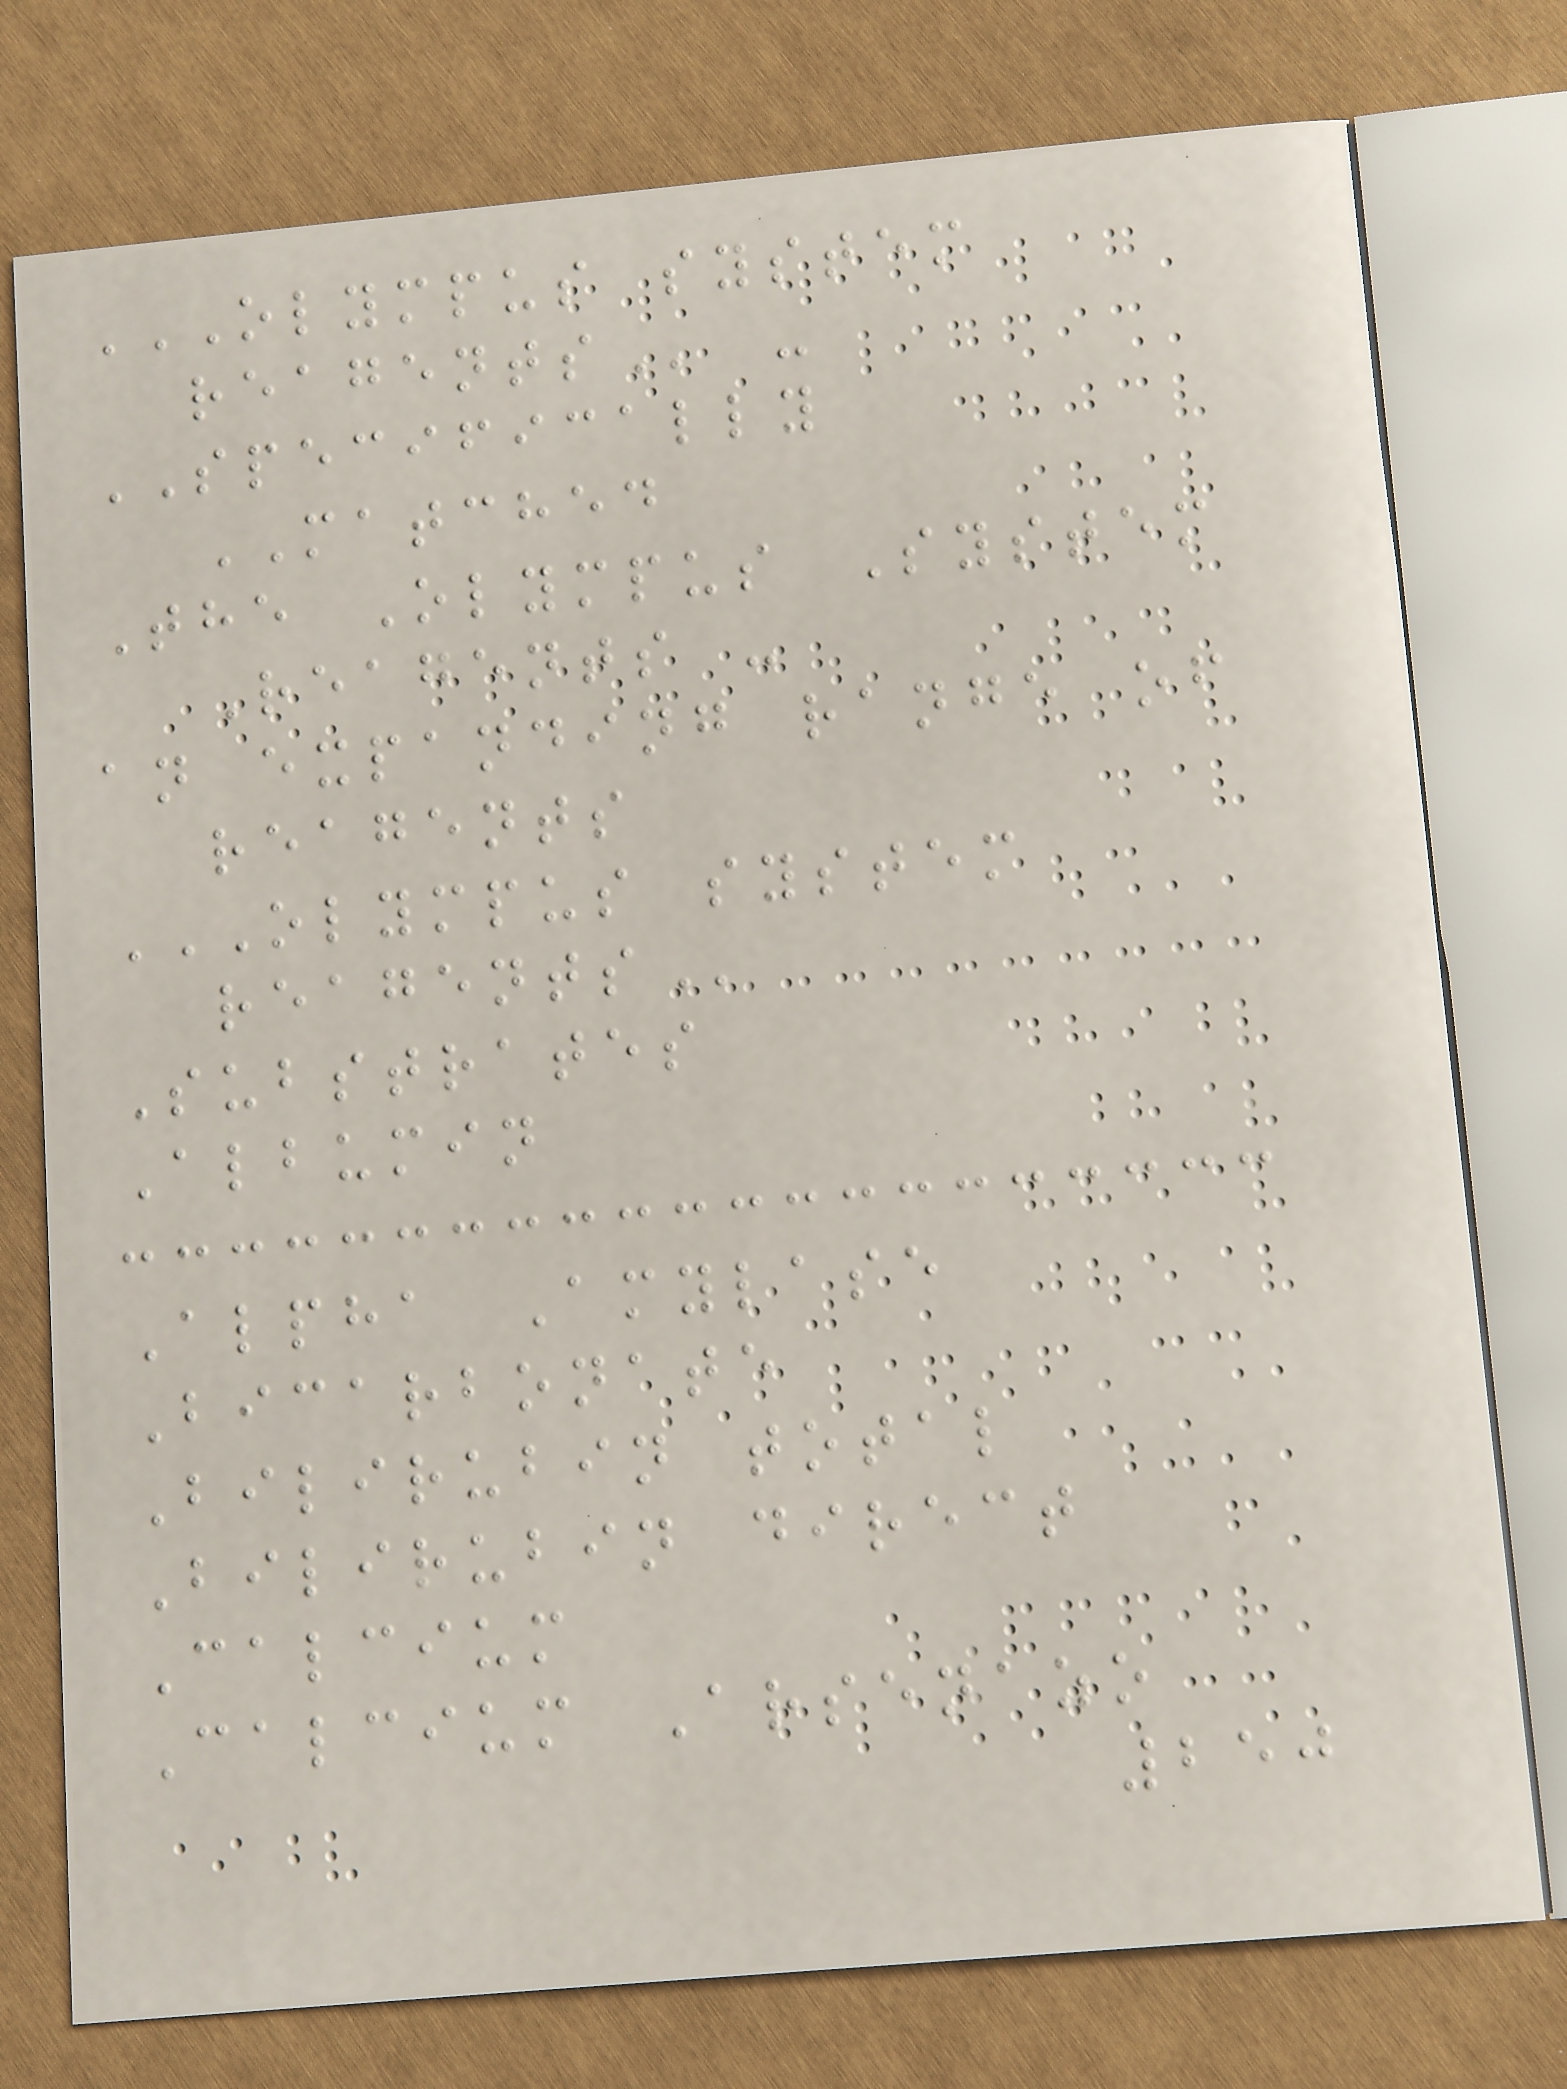OLYMPUS SYSTEM
REAGENTS -
SPECIFICALLY
MATCHED
The Olympus System
Reagents -
an expanding range of
reagents
OLYMPUS SYSTEM
REAGENTS
Substrates
Albumin
Alpha Amylase
Bicarbonate
Bilirubin total
Bilirubin direct
Calcium
Calcium Arsenazo
250
